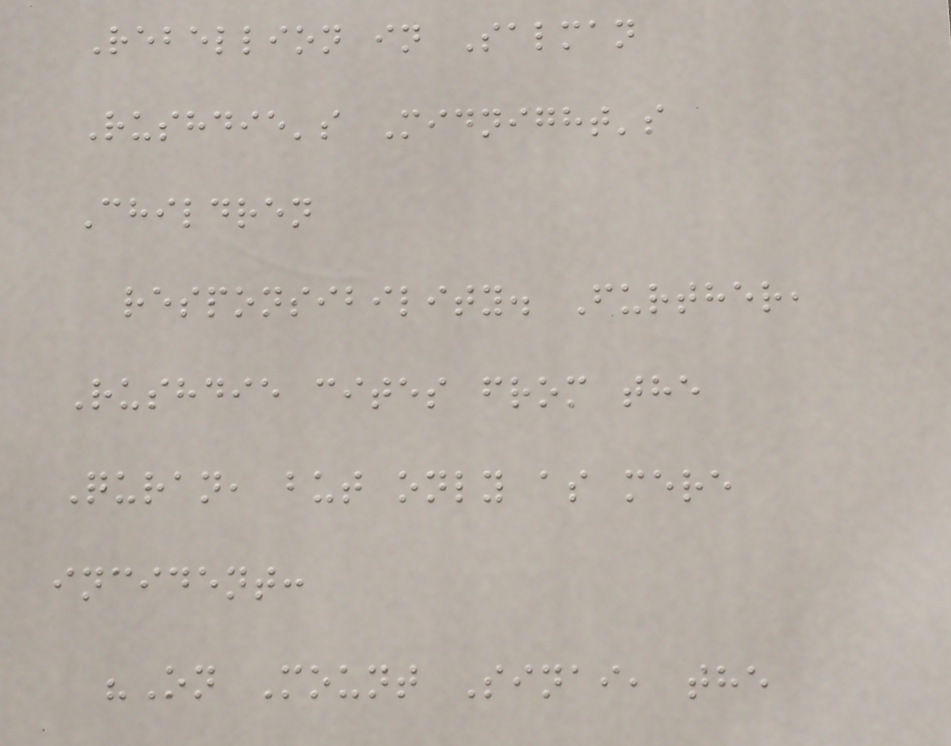Rebellion in Salman
Rushdie's Midnight's
Children
responsibility. Further,
Rushdie cites from the
Quran, but only as mere
incident:
"On Mount Sinai, the
